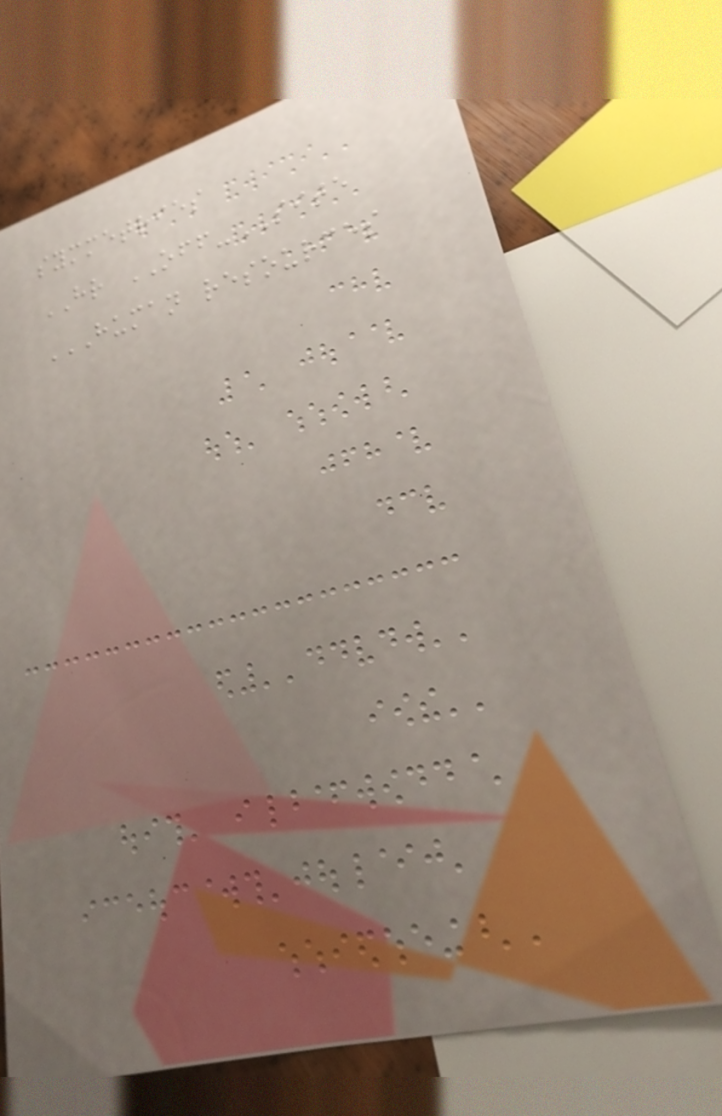symmetries
HR OFF-SITE
HUMAN RESOURCES
